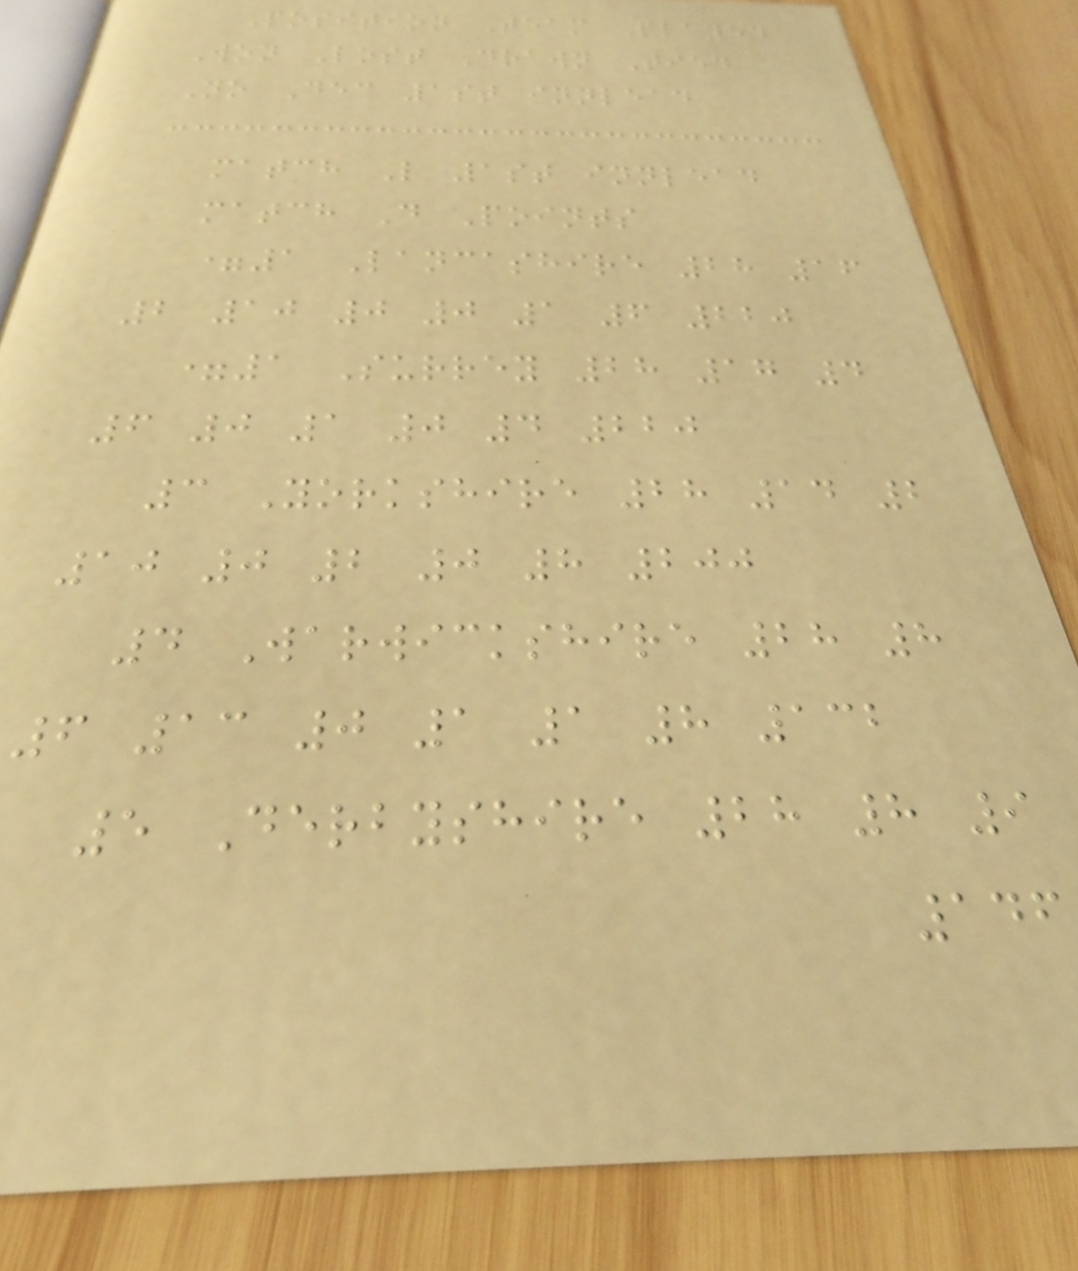Position Team Played
Won Lost Drawn Tied
No Dec 1st innlead
match L 1st innlead
match D Points
=1 Lancashire 28 16
2 10 0 0 1 6 220
=1 Surrey 28 17 4
6 0 1 0 4 220
3 Yorkshire 28 14 2
10 0 2 0 8 200
4 Warwickshire 28 8
6 13 0 1 1 8 132
5 Derbyshire 28 8 9
146
